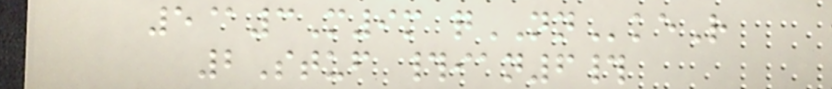5@3M9m qNNkeR
2Stuf #ian6#
